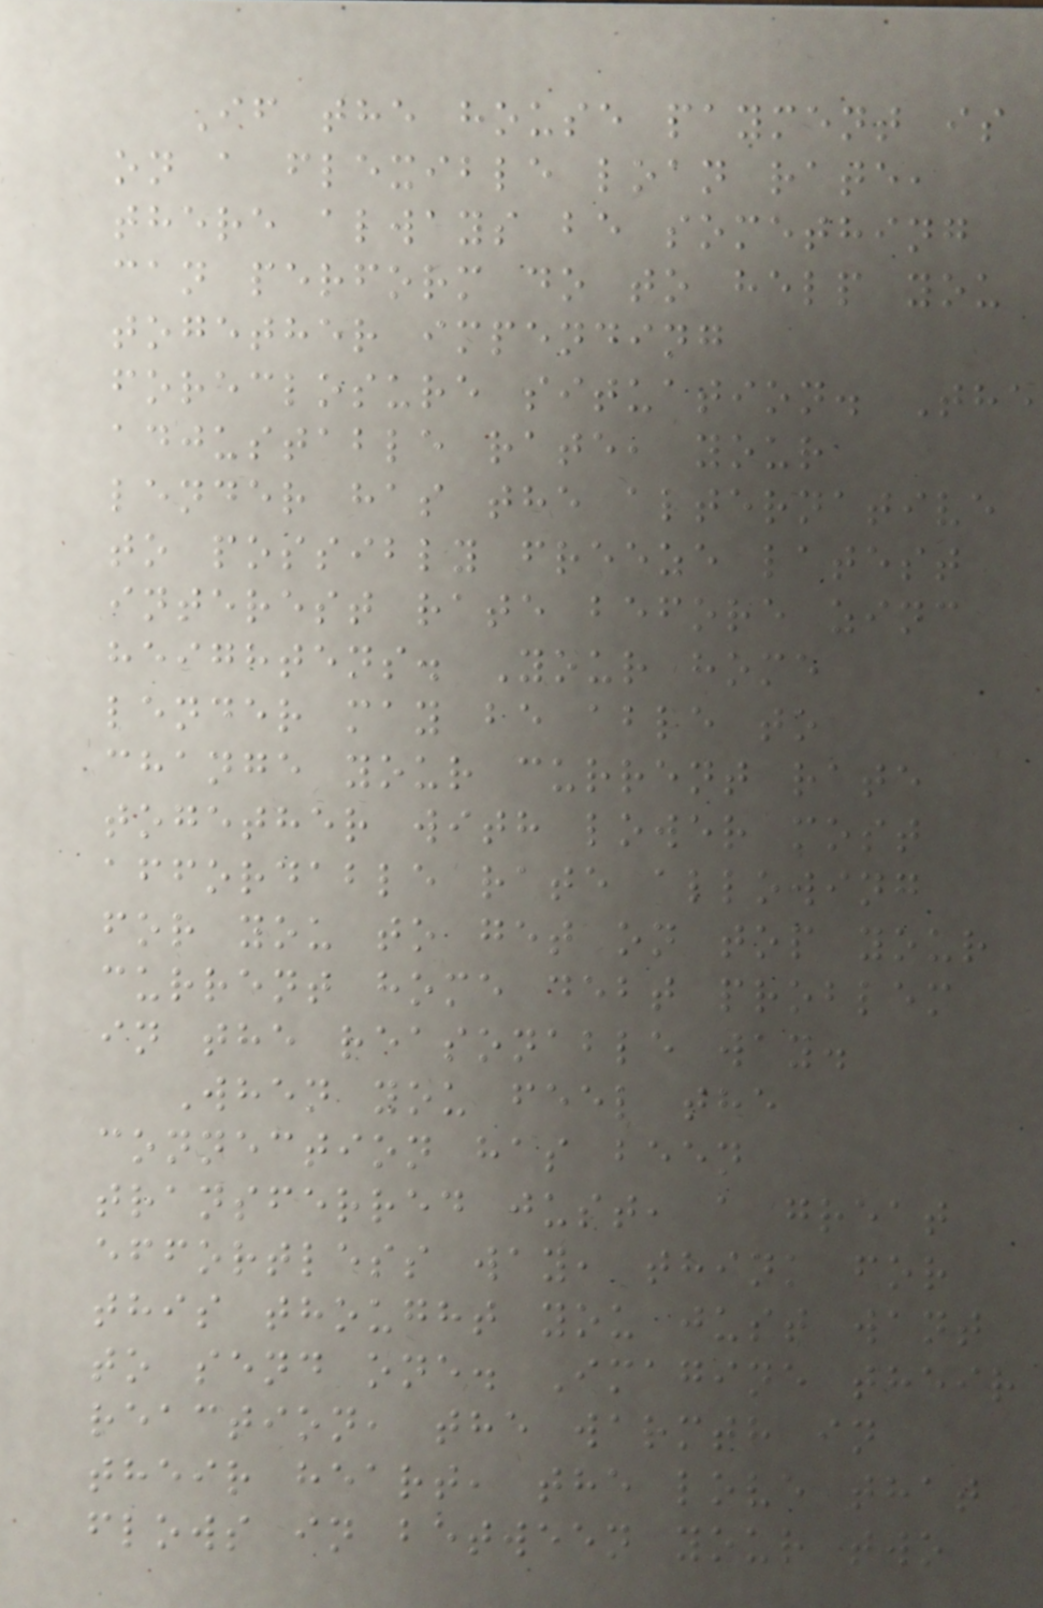If the house payment is
on a flexible loan rate,
there always be something
can perform do to help you
together impending
foreclosure situation. The
adjustable rate, your
lender has the alternative
to possibly freeze latest
interest rate before zinc
heightens. Your home
lender may be able to
change your current rate
together with lower most
affordable rate allowing
for you to get on top your
current home debt problem
in the reasonable way.
When you feel the
connection has been
transferred just, a great
effortless way, think for
this thought you just want
to send one. Imagine their
reaction, the warmth in
their heart, the love that
flows in between your two
